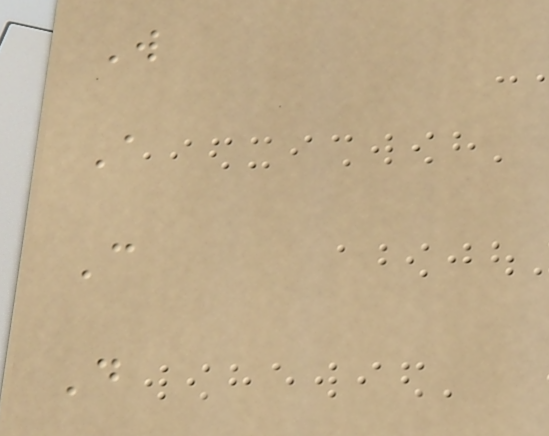W
A
C
D
